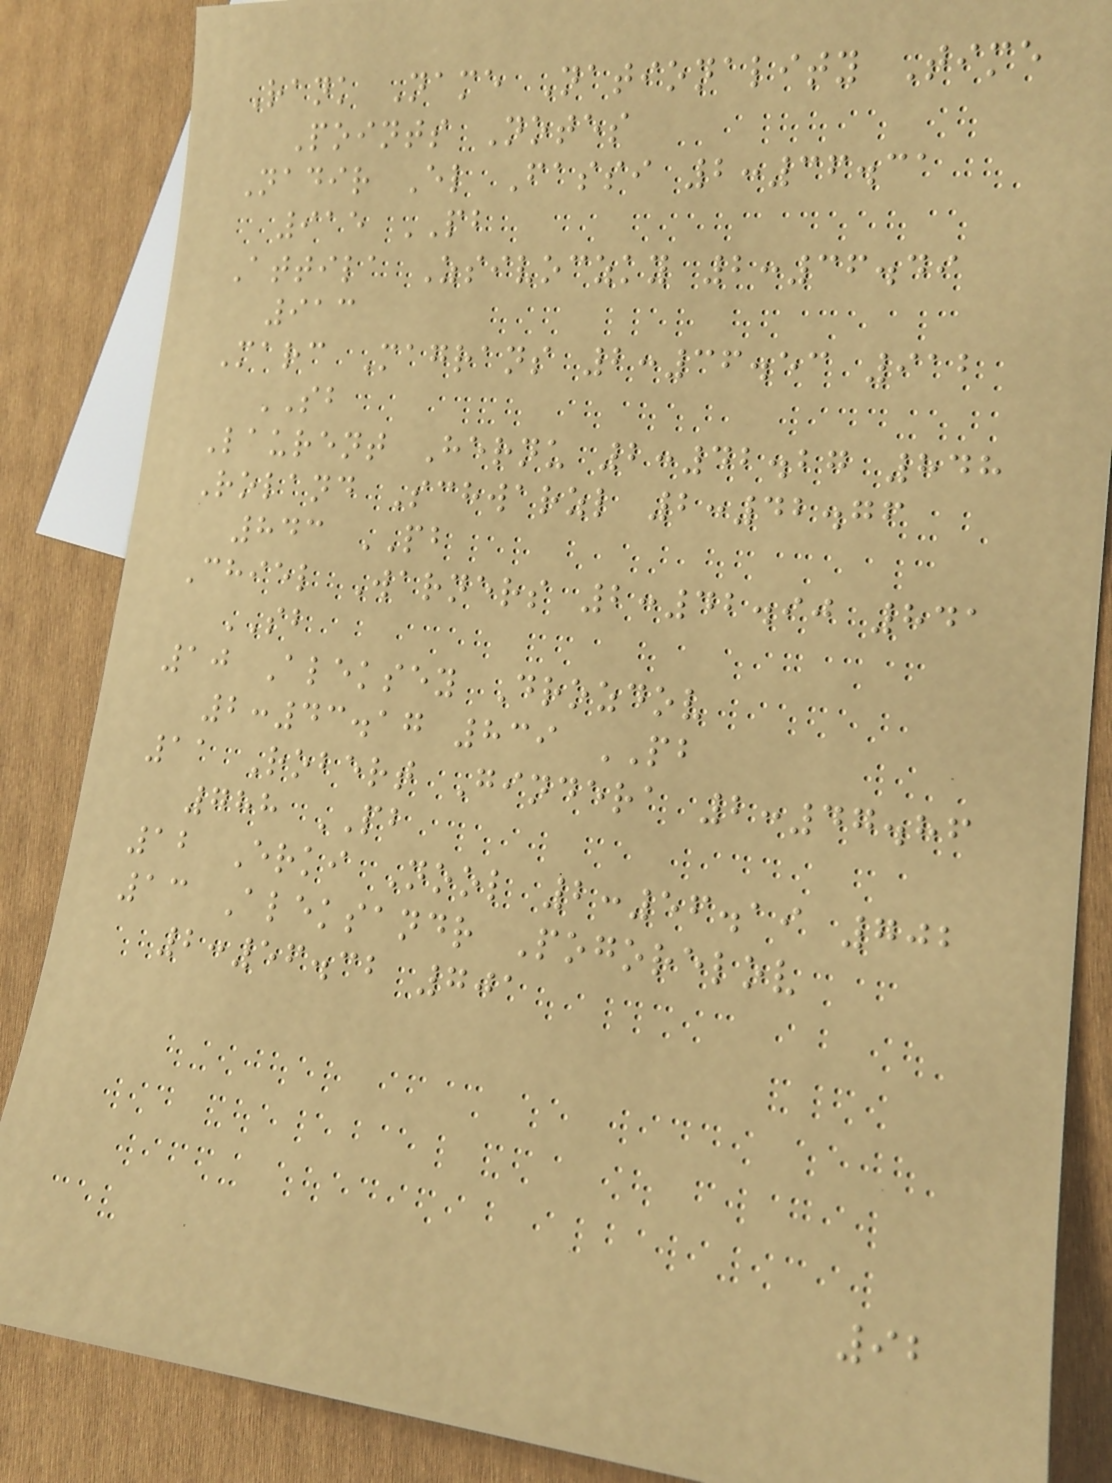Rank Name Nationality Time
Points Notes
Nadir El Fassi 2:36.31
915 PB
Attila Zsivoczky 2:36.49
913
Marc Magrans 2:36.53 912
SB
Laurent Hernu 2:42.27 848
Roland Schwarzl 2:42.76
843 PB
Chiel Warners 2:42.90 841
SB
10 Aleksey Drozdov
2:43.17 839 PB
11 Robert Gindera 2:47.86
788 PB
12 Erki Nool 2:56.19 702
13 Aleksandr Pogorelov
2:56.32 701
92
